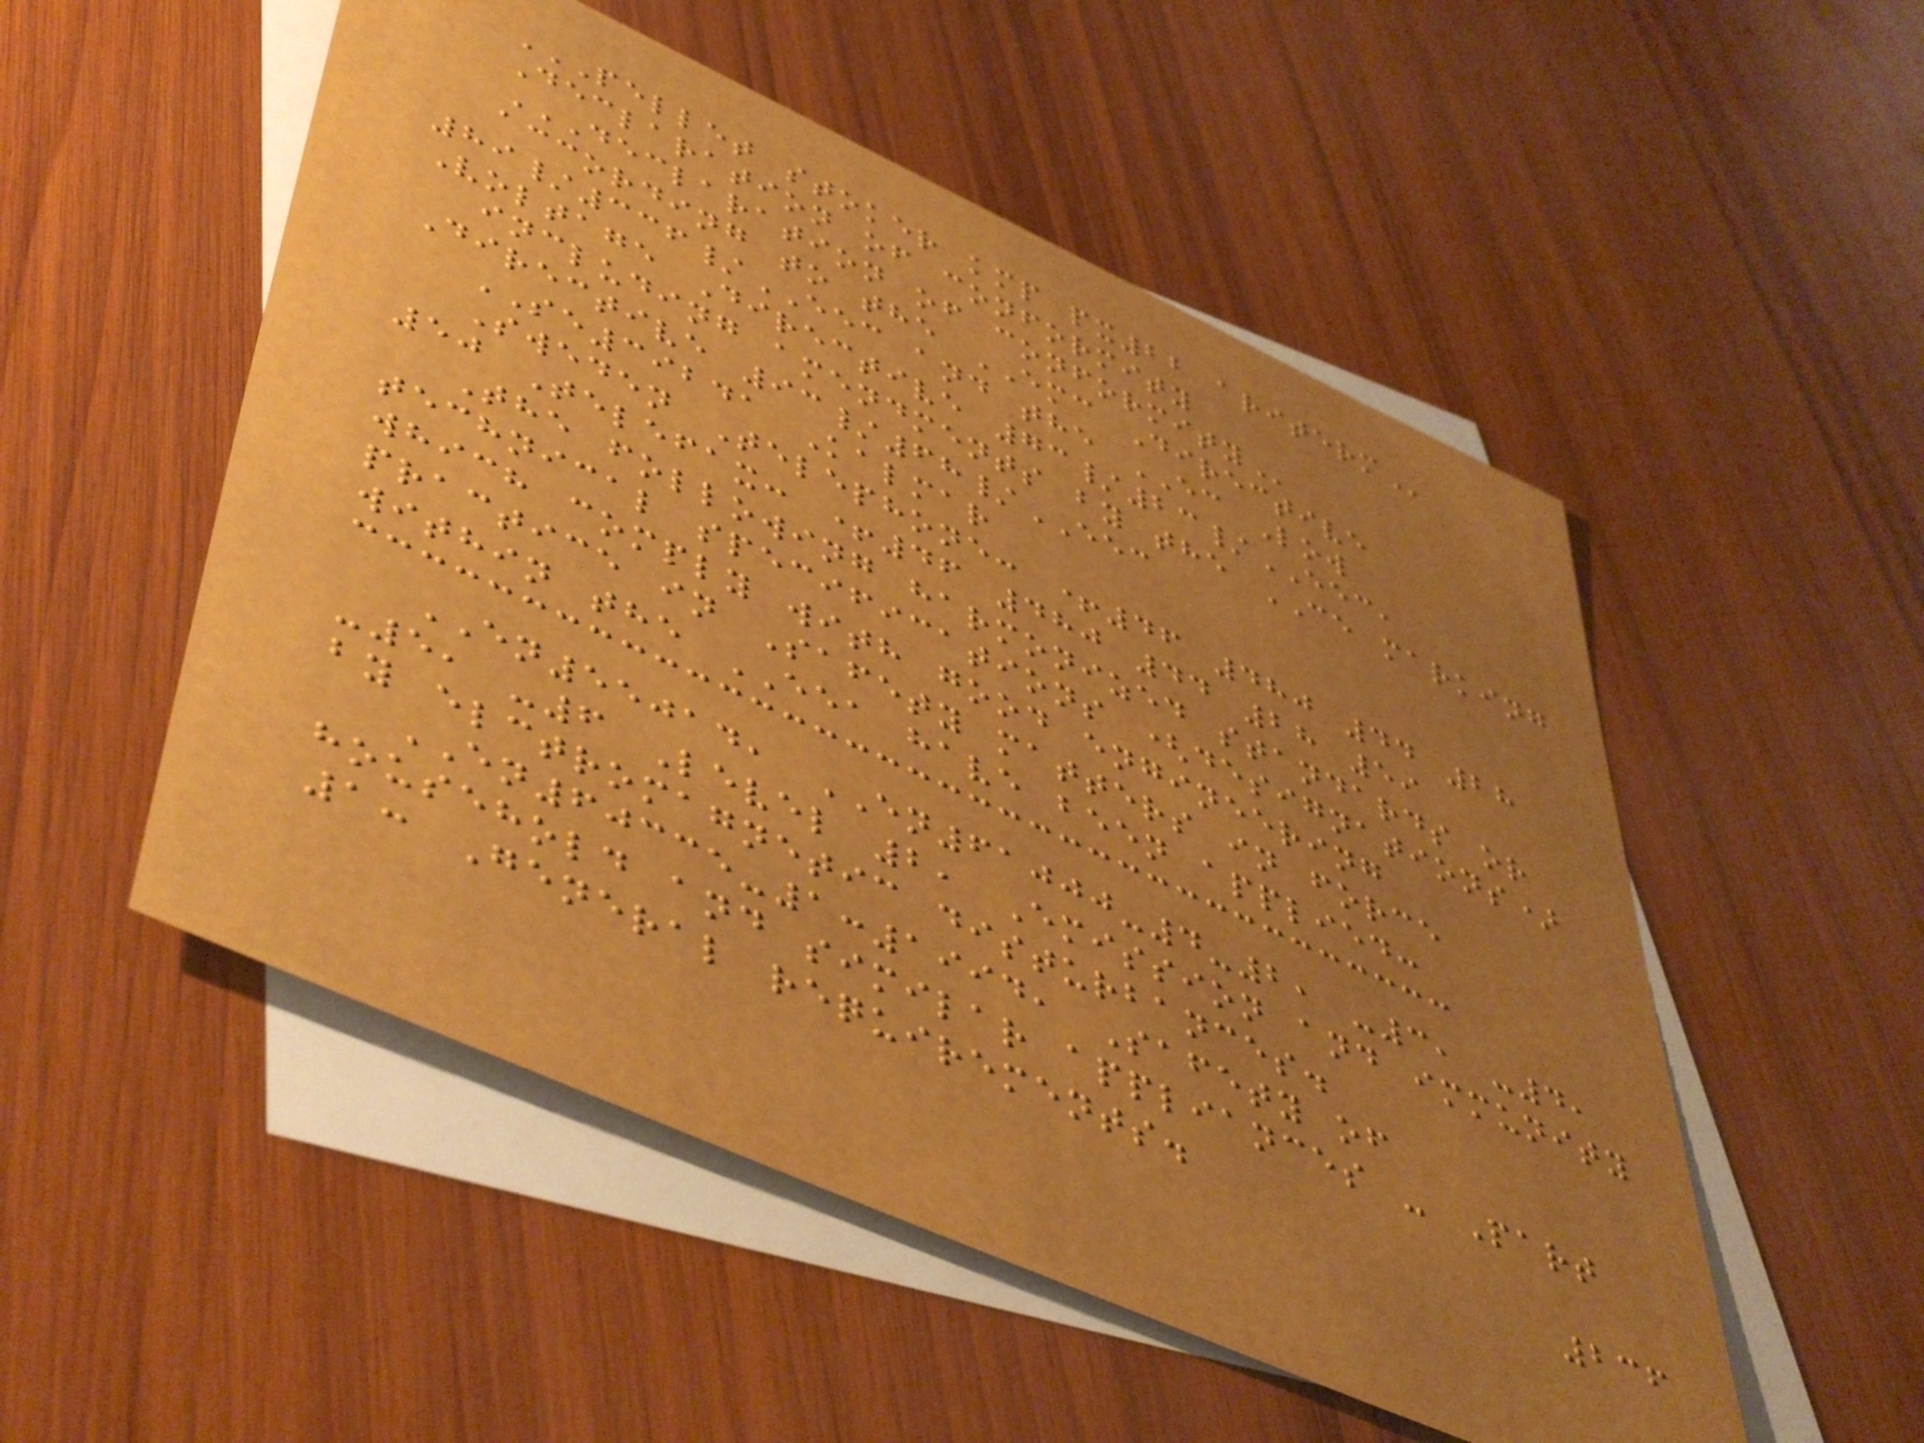PELLET STOKER KMP PX22 ARITERM
Declaration of conformity
DECLARATION OF CONFORMITY
according to the EMC Directive
89/336/EEC and the EC Low
Voltage Directive 73/23/EEC,
including amendments by the CE marking
Directive 93/68/EEC
SE39241 Kalmar
Sweden Telephone: +46 480 44 28
50 Telefax: +46 480 44 28 59
The following harmonized standards or
technical specifications (designations)
which comply with good engineering
practice in Safety matters in force
within the EEA have been applied:
EN55014, EN61000-4-2, -3, -4,
-5, -6 Level 2, Emission and immunity
by elctromagnetic disturbances.
EN60335-1:1994, Safety of
household and similar appliances - Part
1: General requirements.
236
